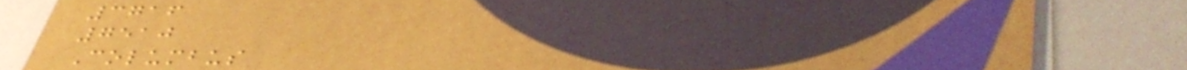3716
7510
Columbus
